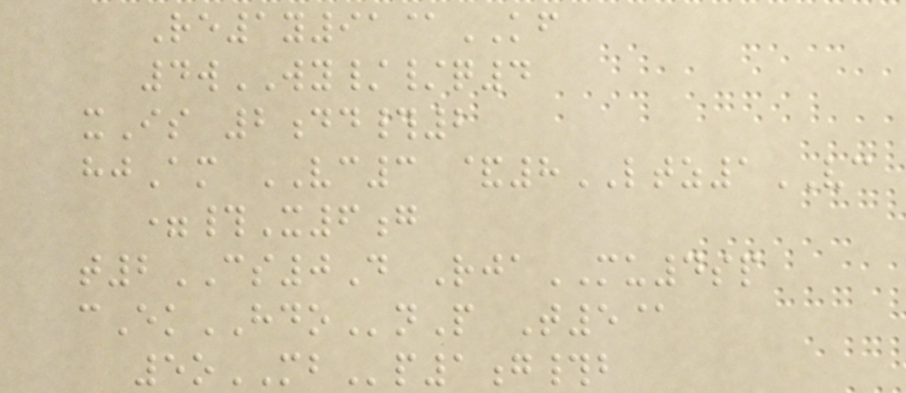Re1y91@KF
4wWY//q4
xIs 2dd#2
hjAm VC3 &8LTZ1VC
=#X6g
t2CS0D RjaMU4sp
cEkHDOnP T5@
5oMBp1g#b
